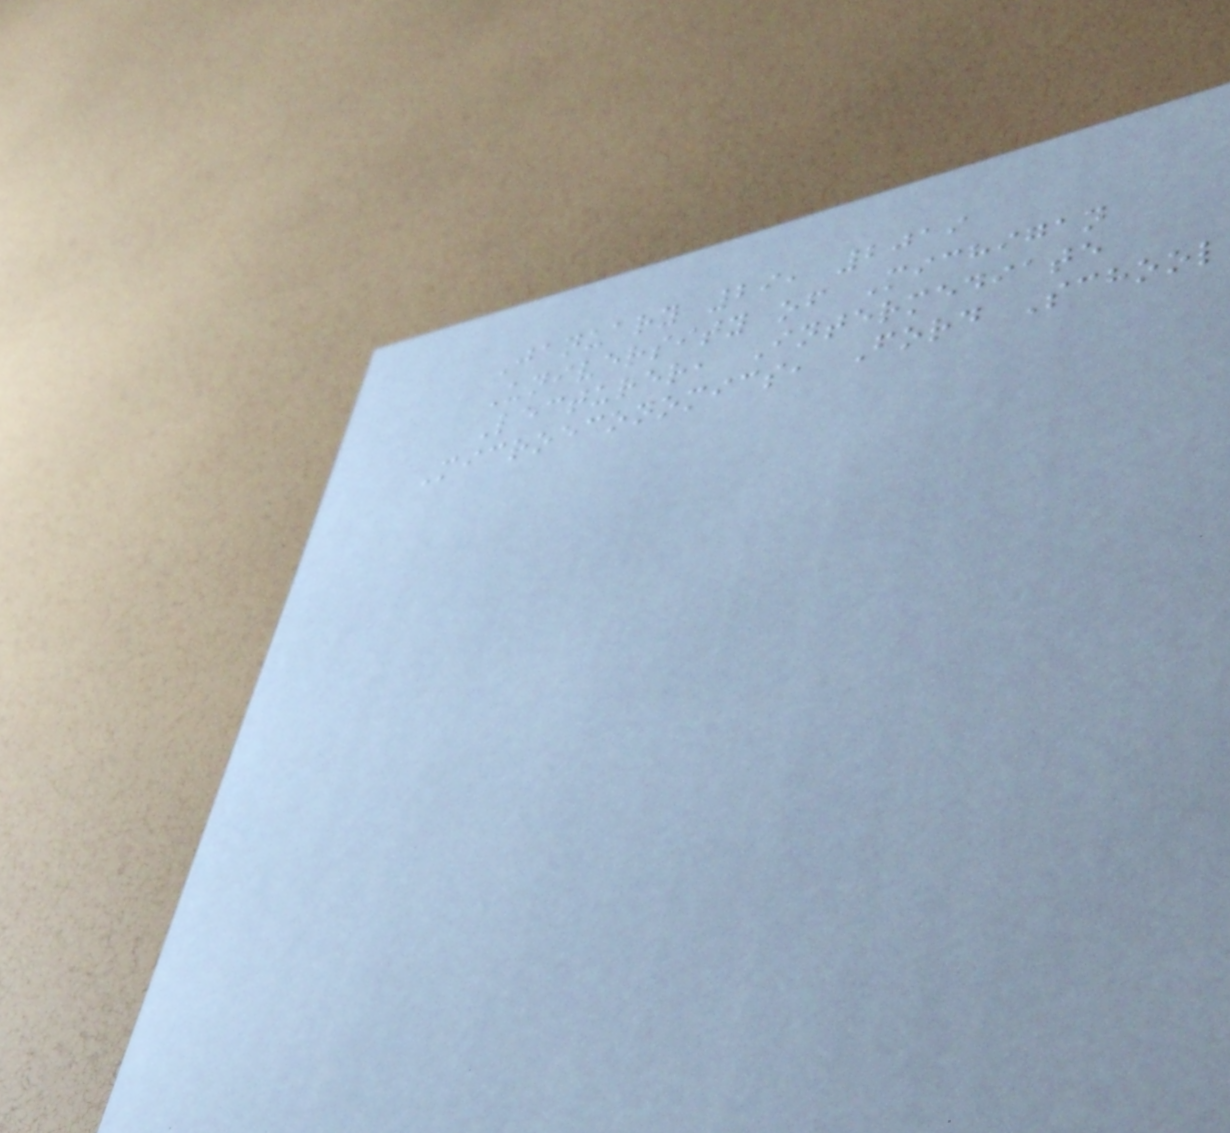January 29, 2019
University of Michigan
Lecturer, Intermediate
Microeconomics, Ford School
